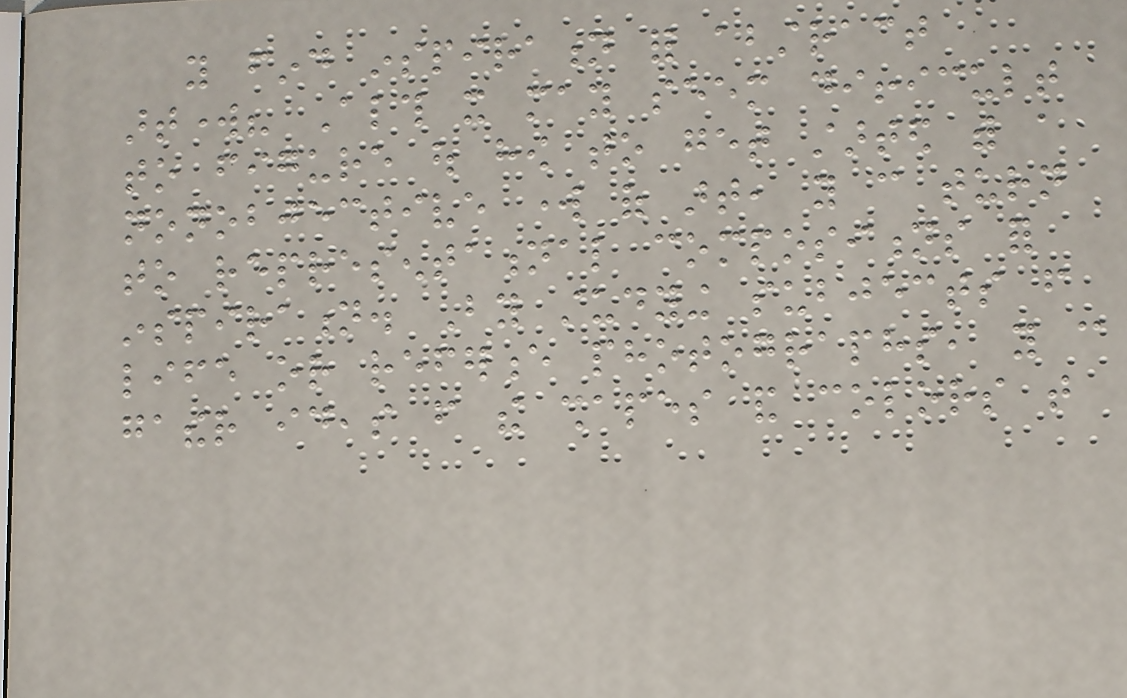you find inspiration for abstract
artwork? Although it may seem difficult
to figure out how to get started with a
nonobjective work of art, you can turn
to representational compositions for
inspiration. By studying subjects from
life or reference photographs, you can
gather ideas from the shapes and colors that
